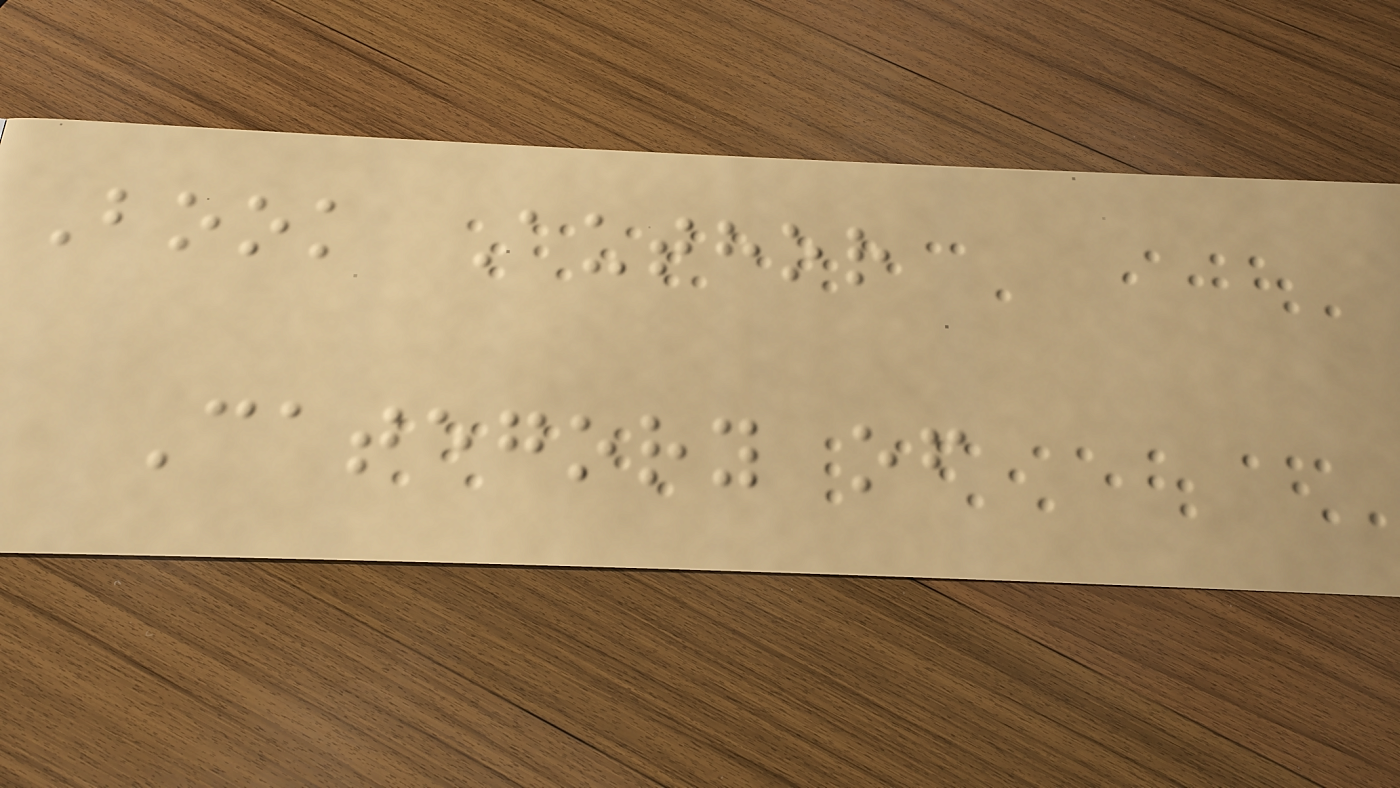Book Author
Category of
